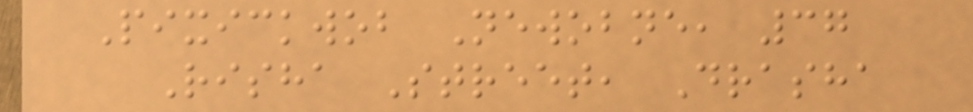Pixickwob Newobne, 37
Risha Street, Drasha
